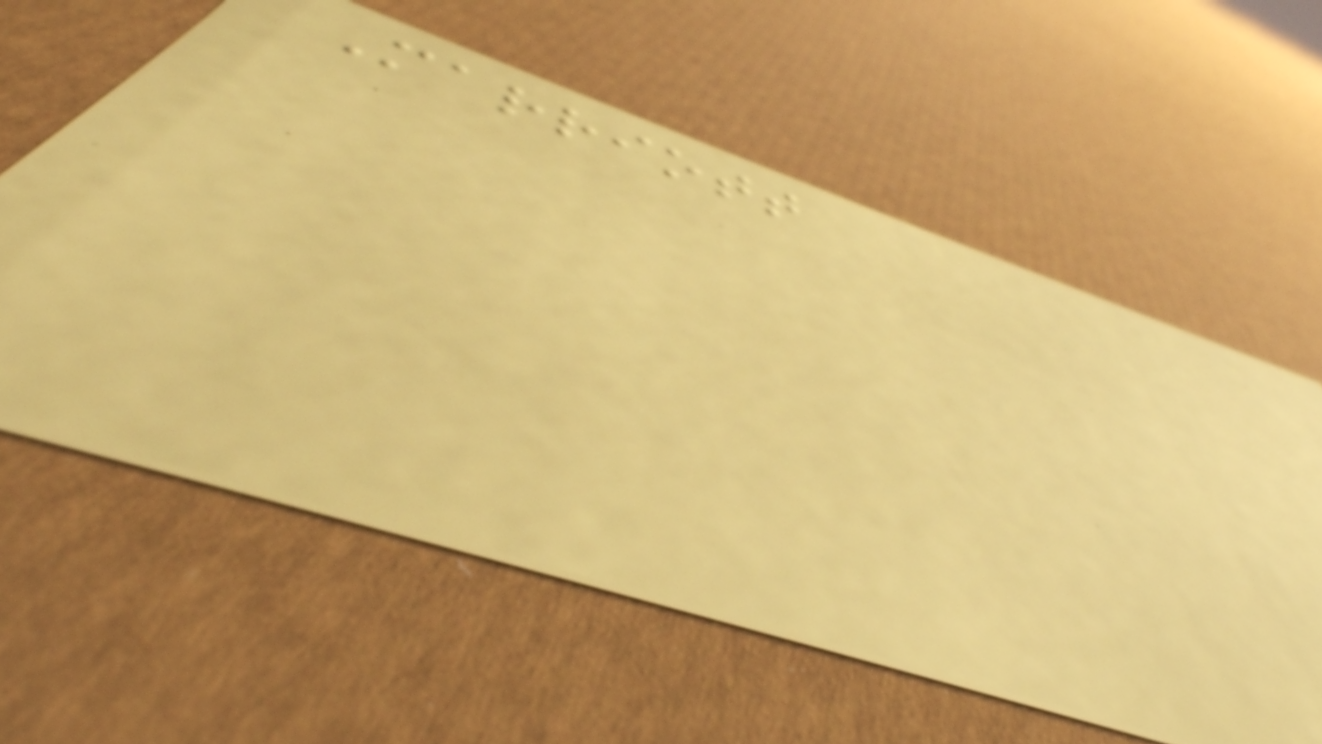Marriott
